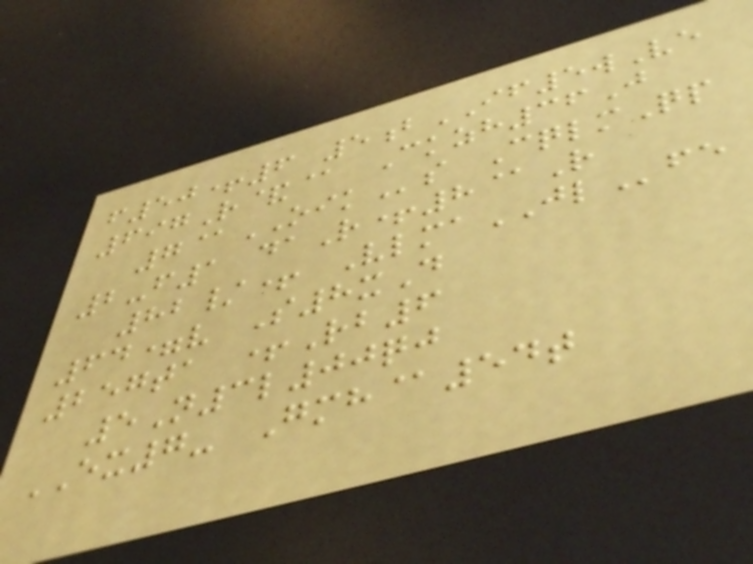f50+6 5bIF5wVe
697R&@ Ckzh36J
7@OIKs CqlmQp
2-f1 daR+8@R
82/+ VlmaJLfe
64=v S8xD
257ta +Rb6
5N3l00qj
EX7- Gmh@54t
